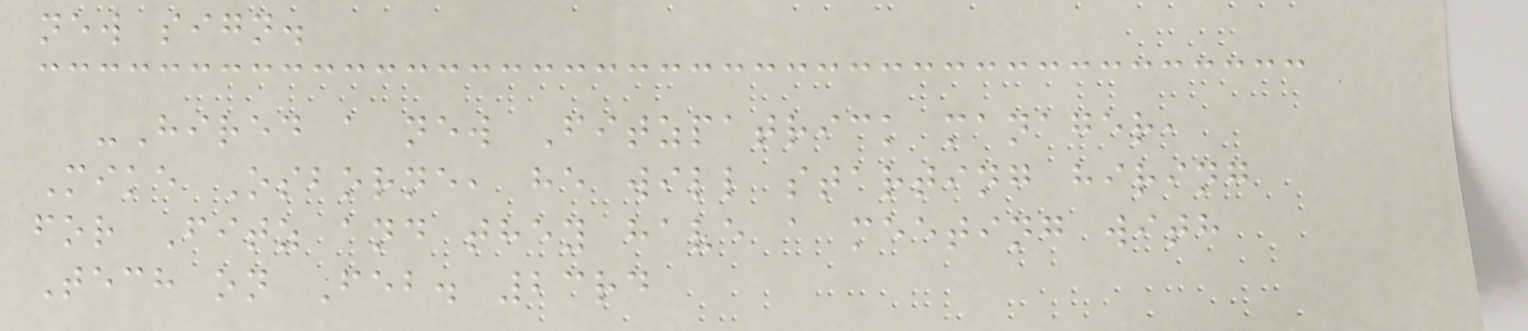new sign.
-Hired a new Fitzpatrick manager,
Mike Osborne, he will starting hiring
for Fitz and they have a meeting with
Tech on Feb. 23rd
